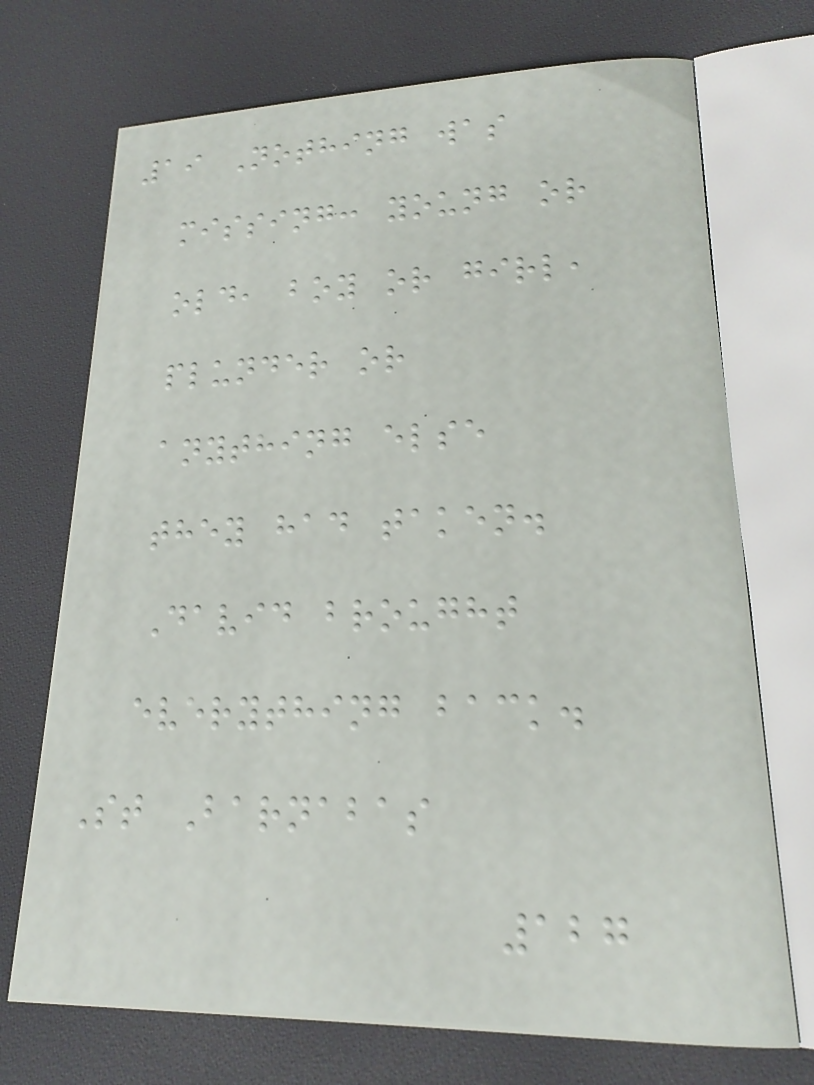19 Nothing was
missing: young or
old, boy or girl,
plunder or
anything else
they had taken.
David brought
everything back.
St Barnabas
127
